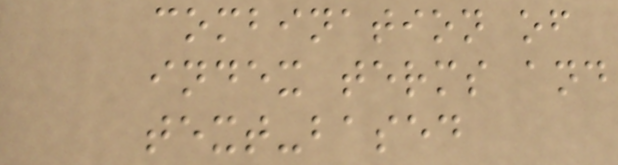combination of
index terms and
text-based
